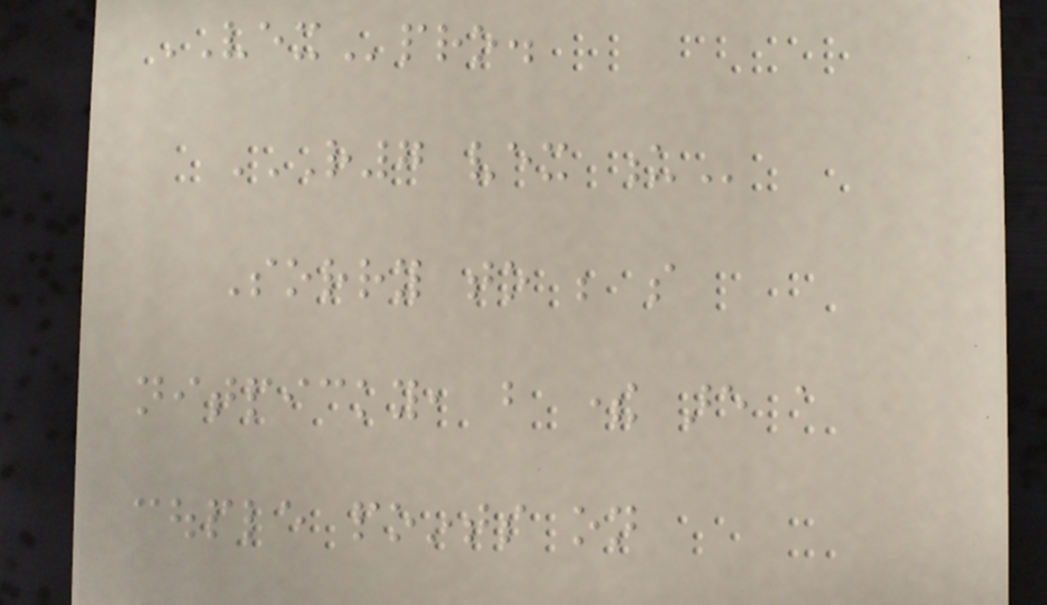VEXpro.
R7 VEX U
Sorry to be so
nitpicky, but there are a
couple points on
